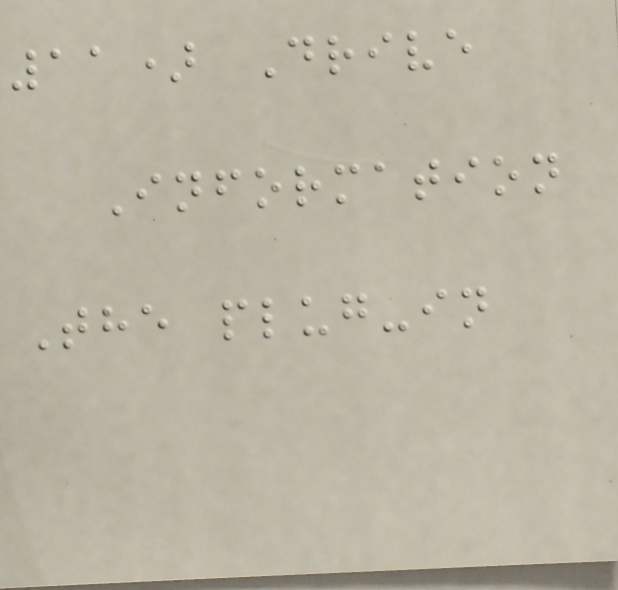11) Drive
Information
The plug-in
